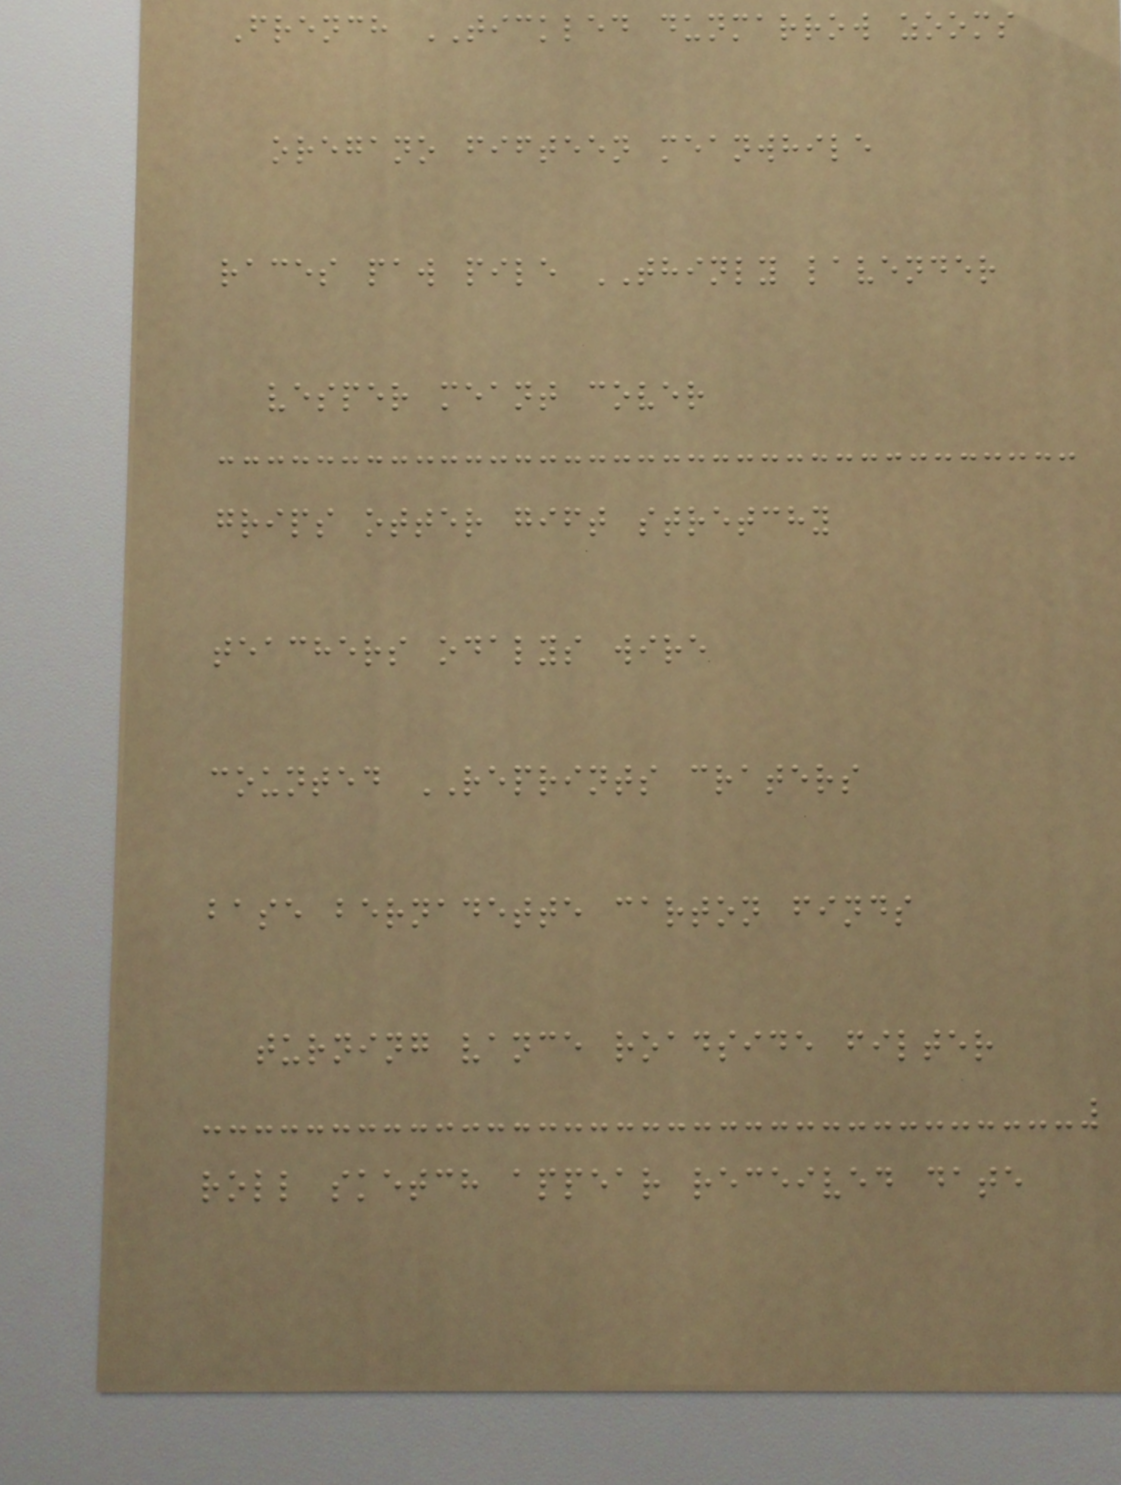French TICKLED dunmarrow zooms
oregano fifteen meanwhile
races paw pile THINLY lavender
vesper meant cover
grips otter gift stretchy
teachers odalys wire
counted REPRINTS craters
base bernadette carton finds
turning vance roadside filter
roll sketch appear received date
